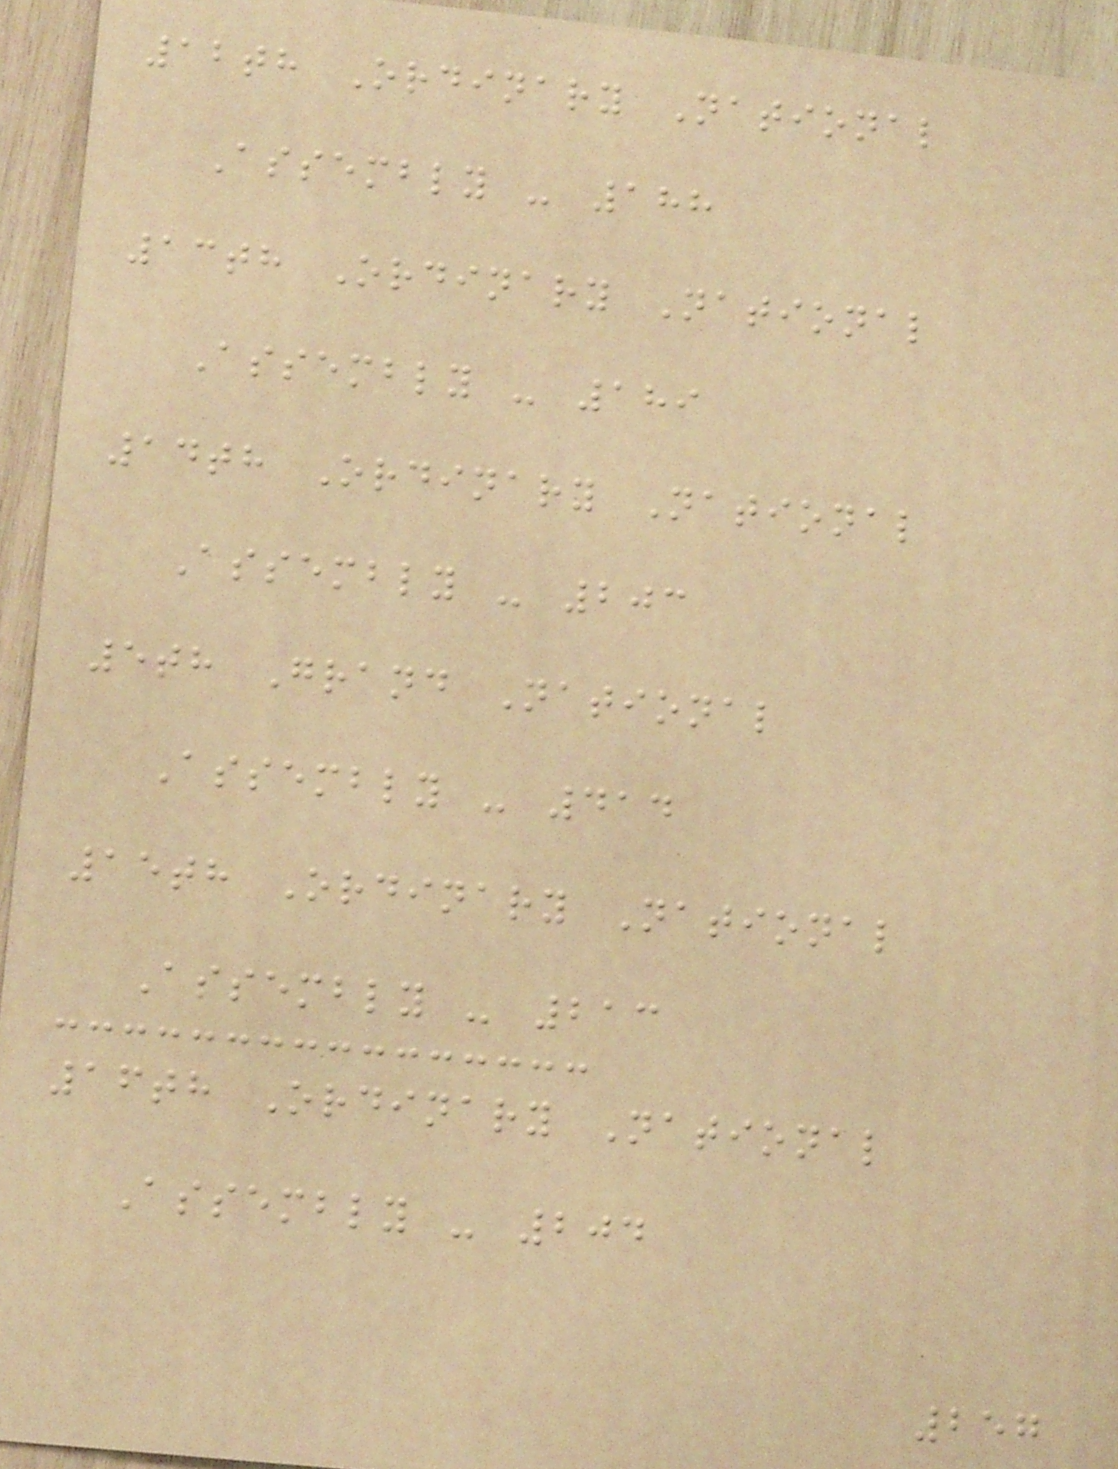12th Ordinary National
Assembly - 188
13th Ordinary National
Assembly - 189
14th Ordinary National
Assembly - 203
5th Grand National
Assembly - 414
15th Ordinary National
Assembly - 213
16th Ordinary National
Assembly - 204
257
